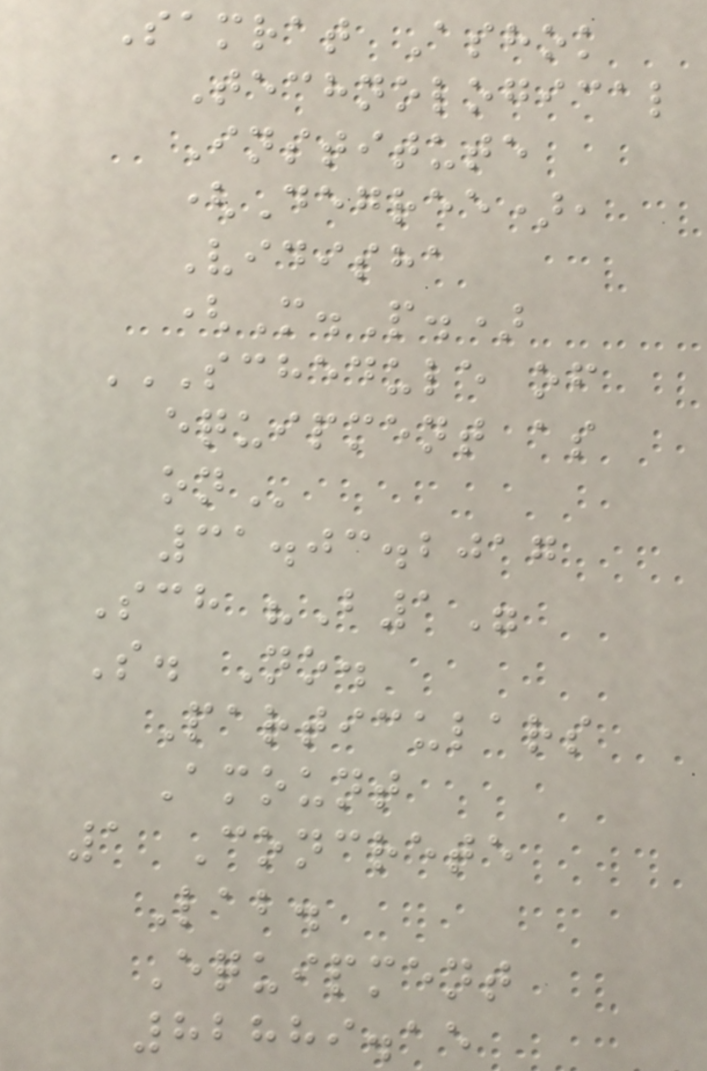Samrat Ashok
Technological
Institute
(Degree),
Vidisha
(M.P.)
SCHEDULE OF
EQUIPMENT AS
ON
31.03.2017
Sch "B1"
S. No.
Particulars
Amount
1 Concrete
Lab.
Equipment
82889.15
